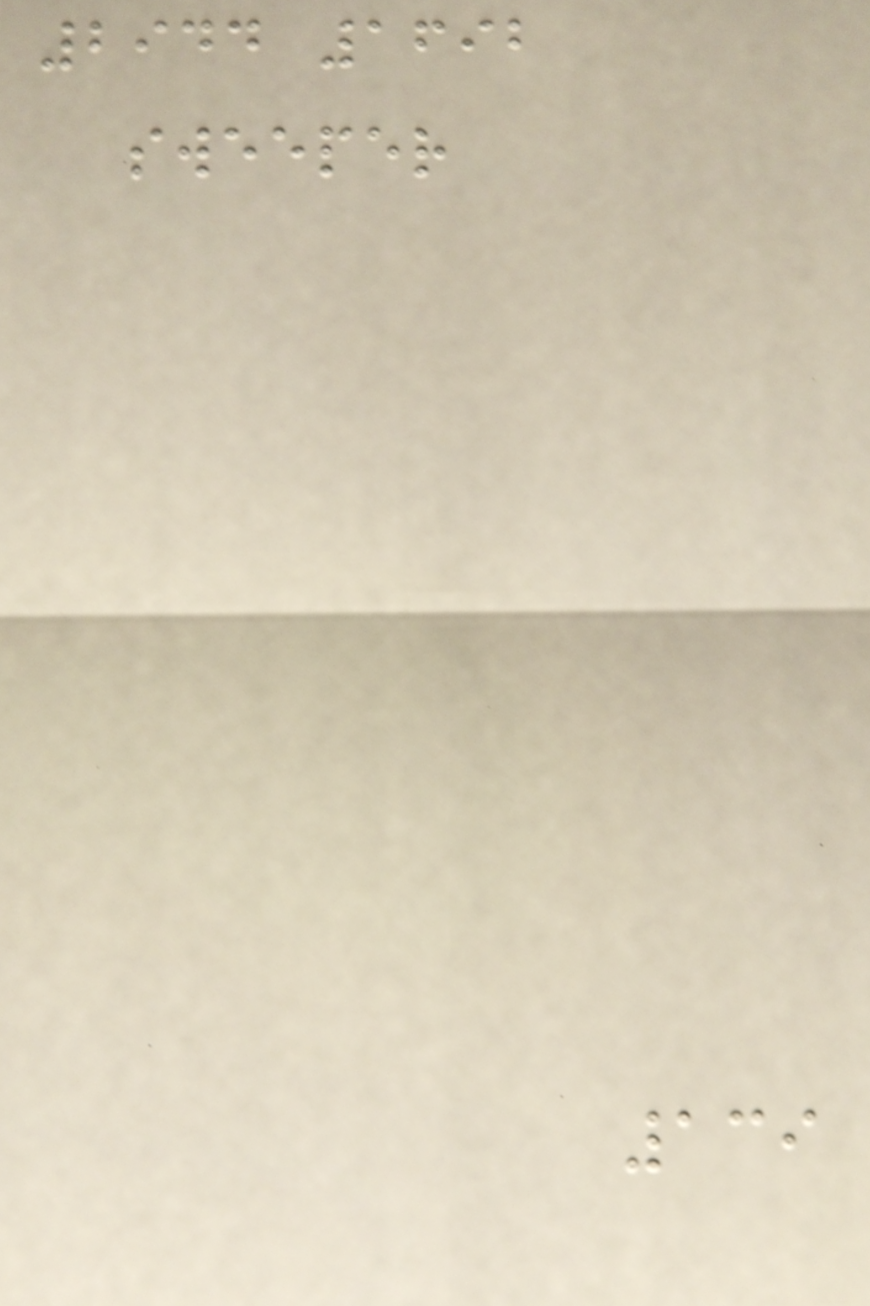2944 1692
sweeper
139
